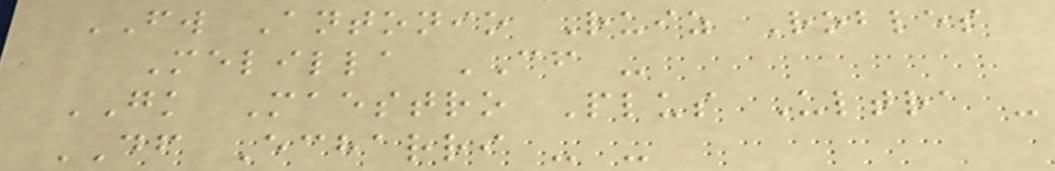FW Antonio Ruiz Robles
Melilla CF -
GK Maestro Plus Ultra -
DF Echarri - -
